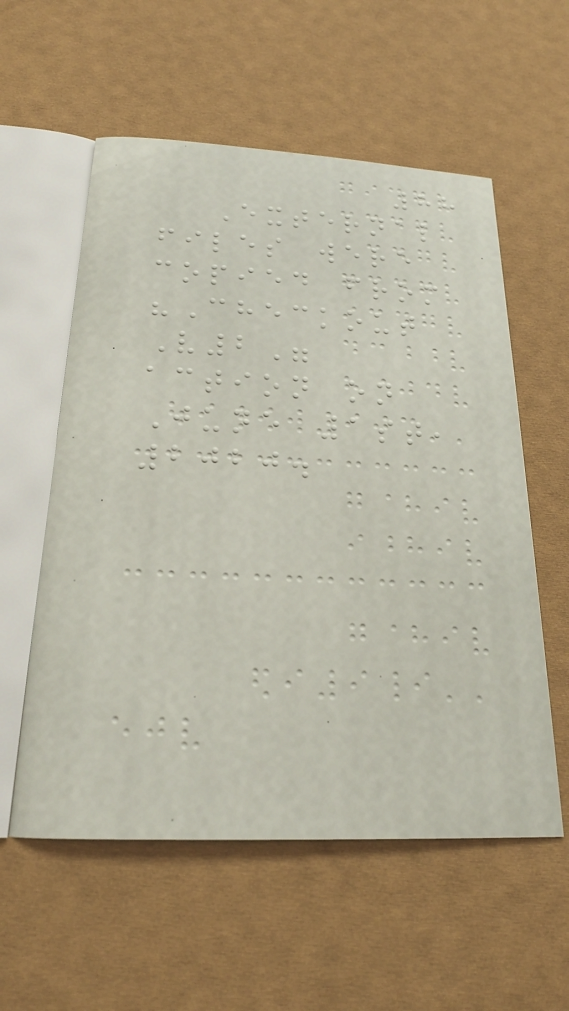88
External
files were
copied from
"Checkout
V2"
action on
June 1st,
2020.
